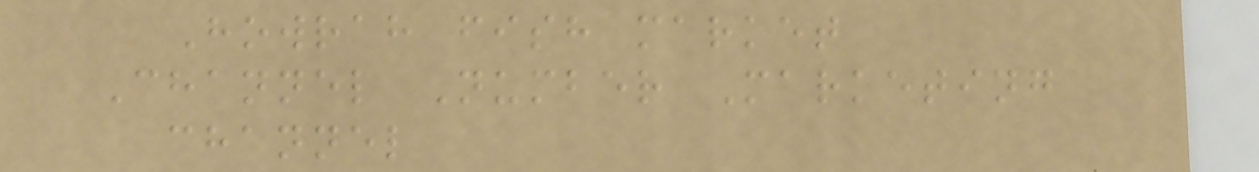Howrah fish market
Channel Number Marketing
channel
